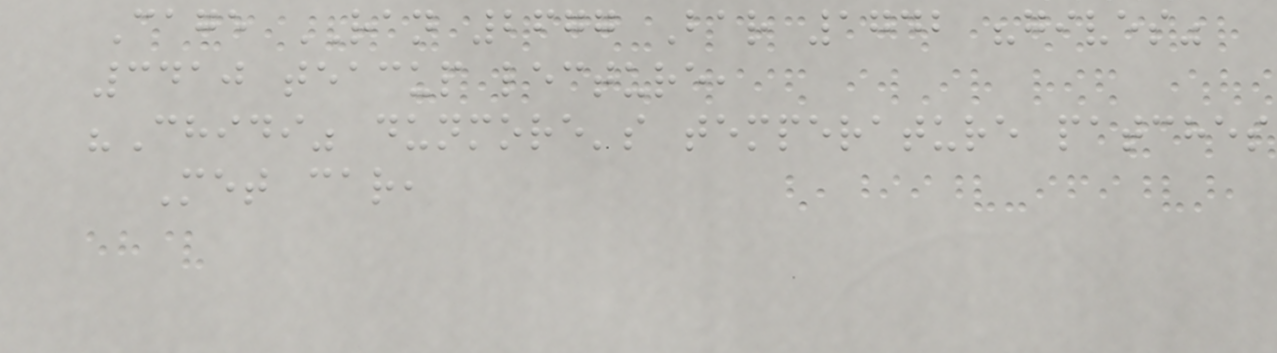Cage RAN 2677 Bar 1742 "gives"
3410 teacup lecture,
"Chidi" dunmore's temperature patches
Met car,
